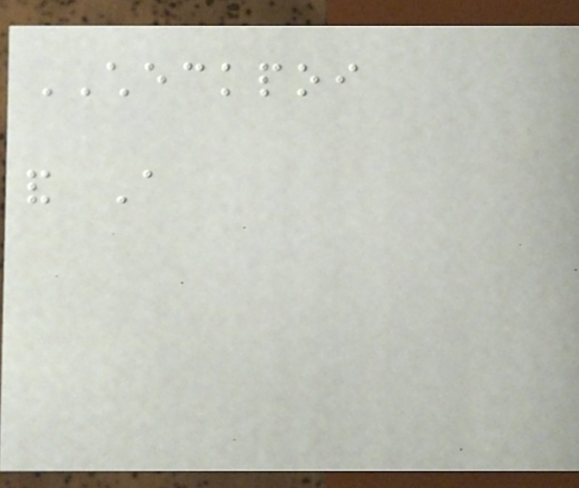CHECKPOI
and A
